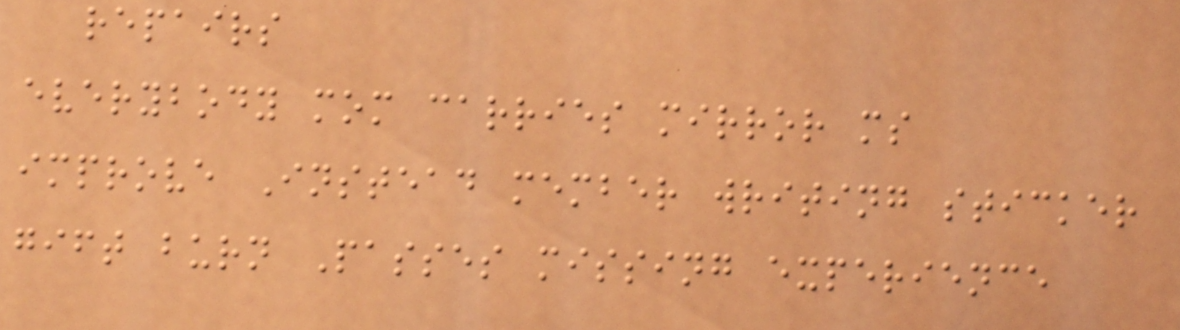repairs
everybody mom carries mirror ms
improve Instead member writing sticker
gift burn Passes missing experience
